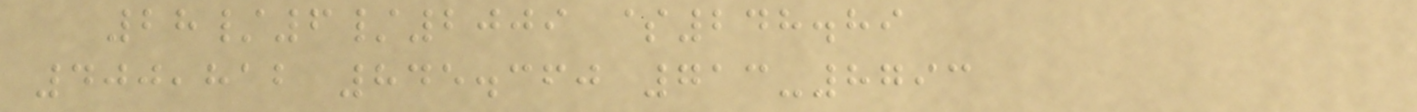28/6/2009 $248.89
400,812 845.360 713-8793
